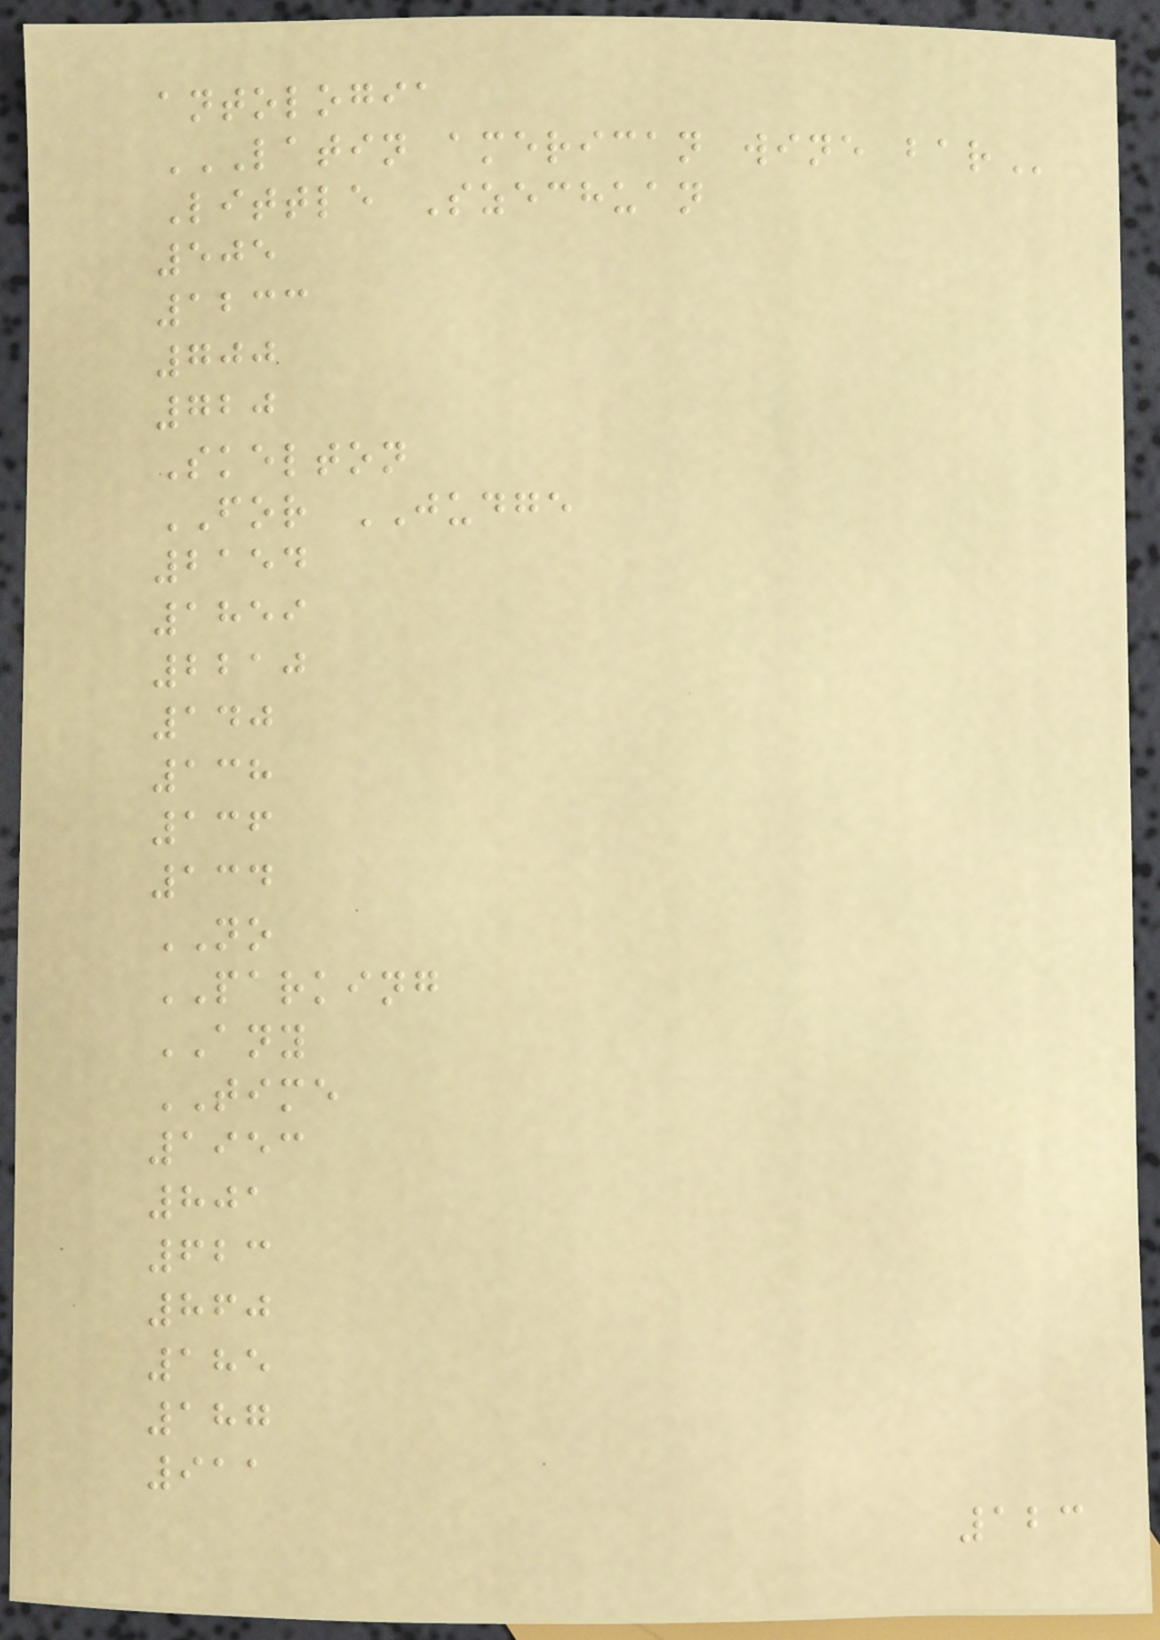antologia
LATIN AMERICAN WINE BAR
Little Szechuan
505
1233
700
720
Skelton
FOR JUDGE
2154
1859
2210
140
138
136
134
NO
PARKING
ANY
TIME
1953
801
623
860
185
187
911
123
